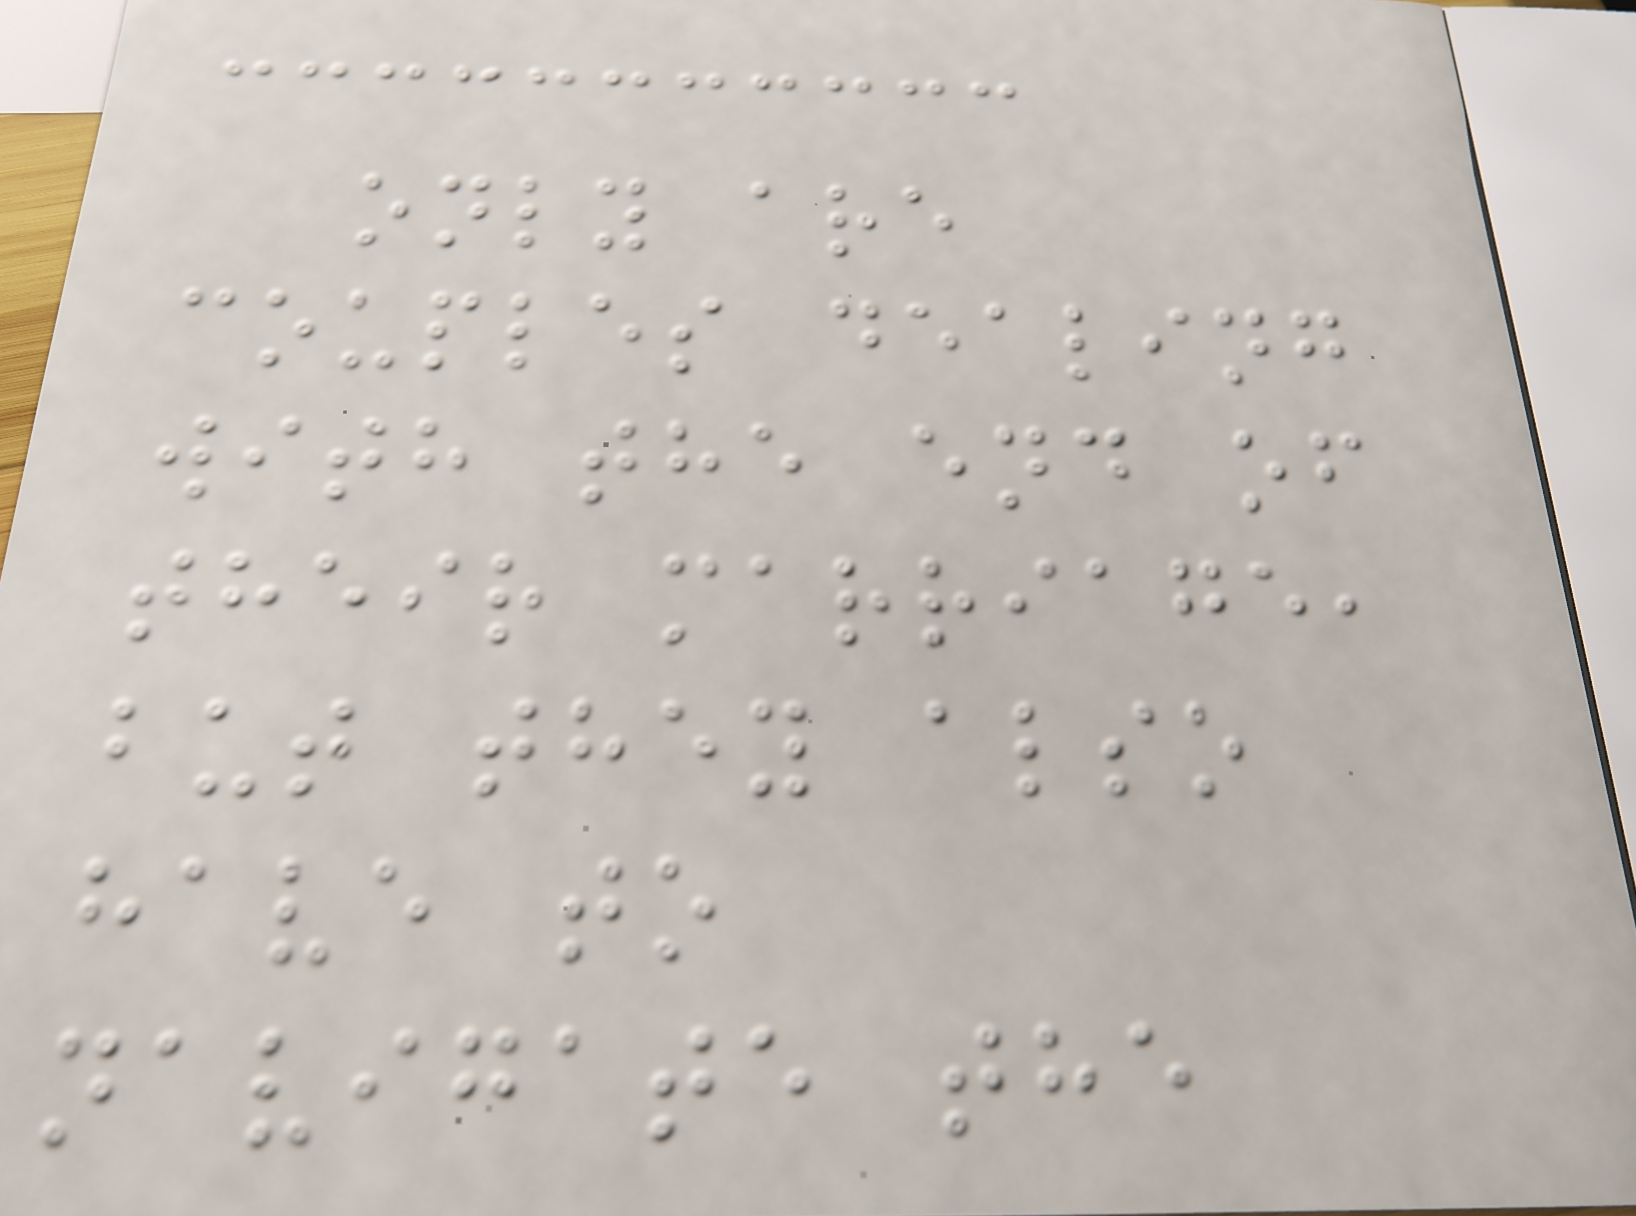only are
couples dealing
with the end of
their marriage,
but they also
have to
navigate the
